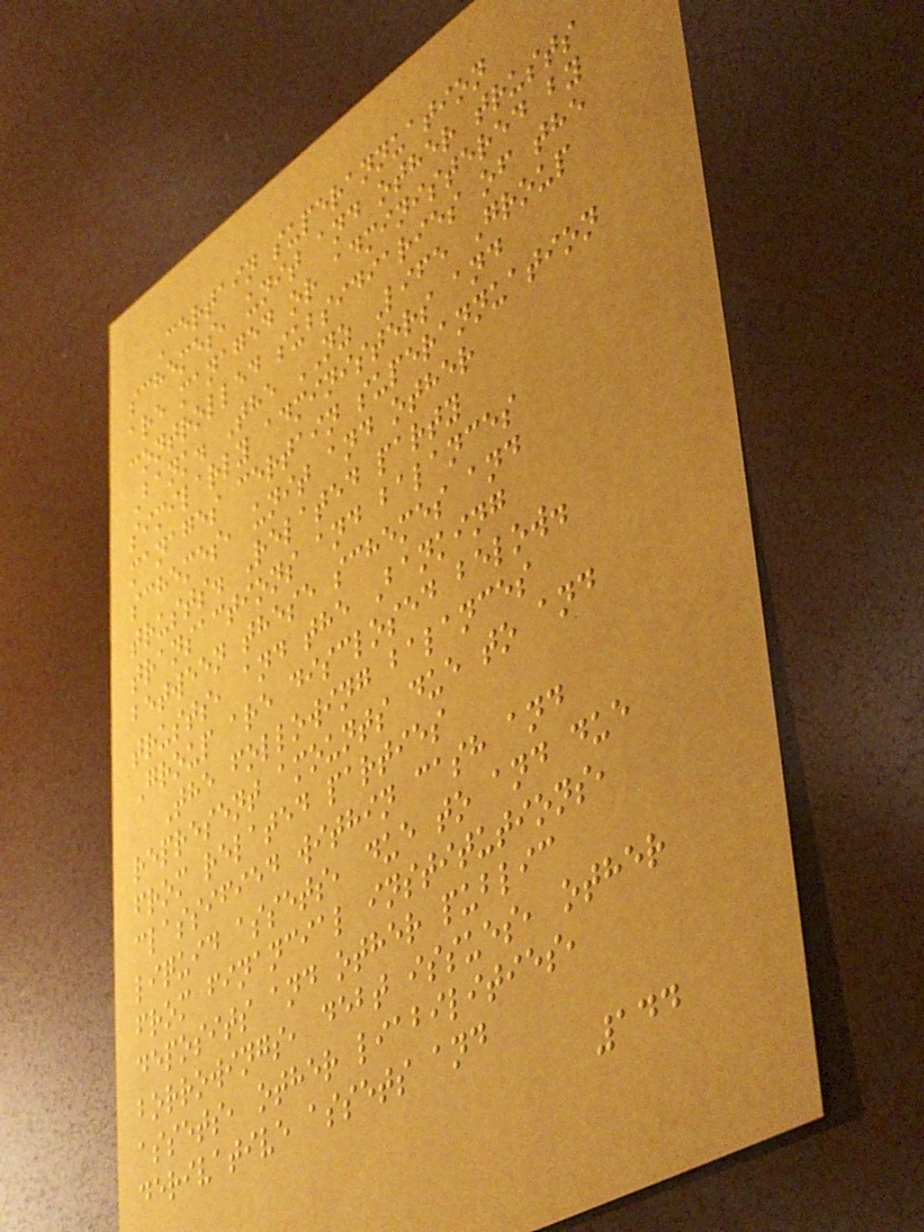Certain superannuation
schemes, unit and other trusts
are managed or administered by
controlled subsidiaries of the
Bank. The NZ Life Group
similarly administers and
manages certain superannuation
schemes, unit and other
trusts. Related party
transactions and balances
between these schemes and
trusts, and the Banking
Group are disclosed below.
The following balances
represent amounts due to and
from related parties
classified within cash and
liquid assets, due to and due
from financial institutions,
deposits and other public
borrowings, debt issues, other
assets, other liabilities,
derivative assets and
144
